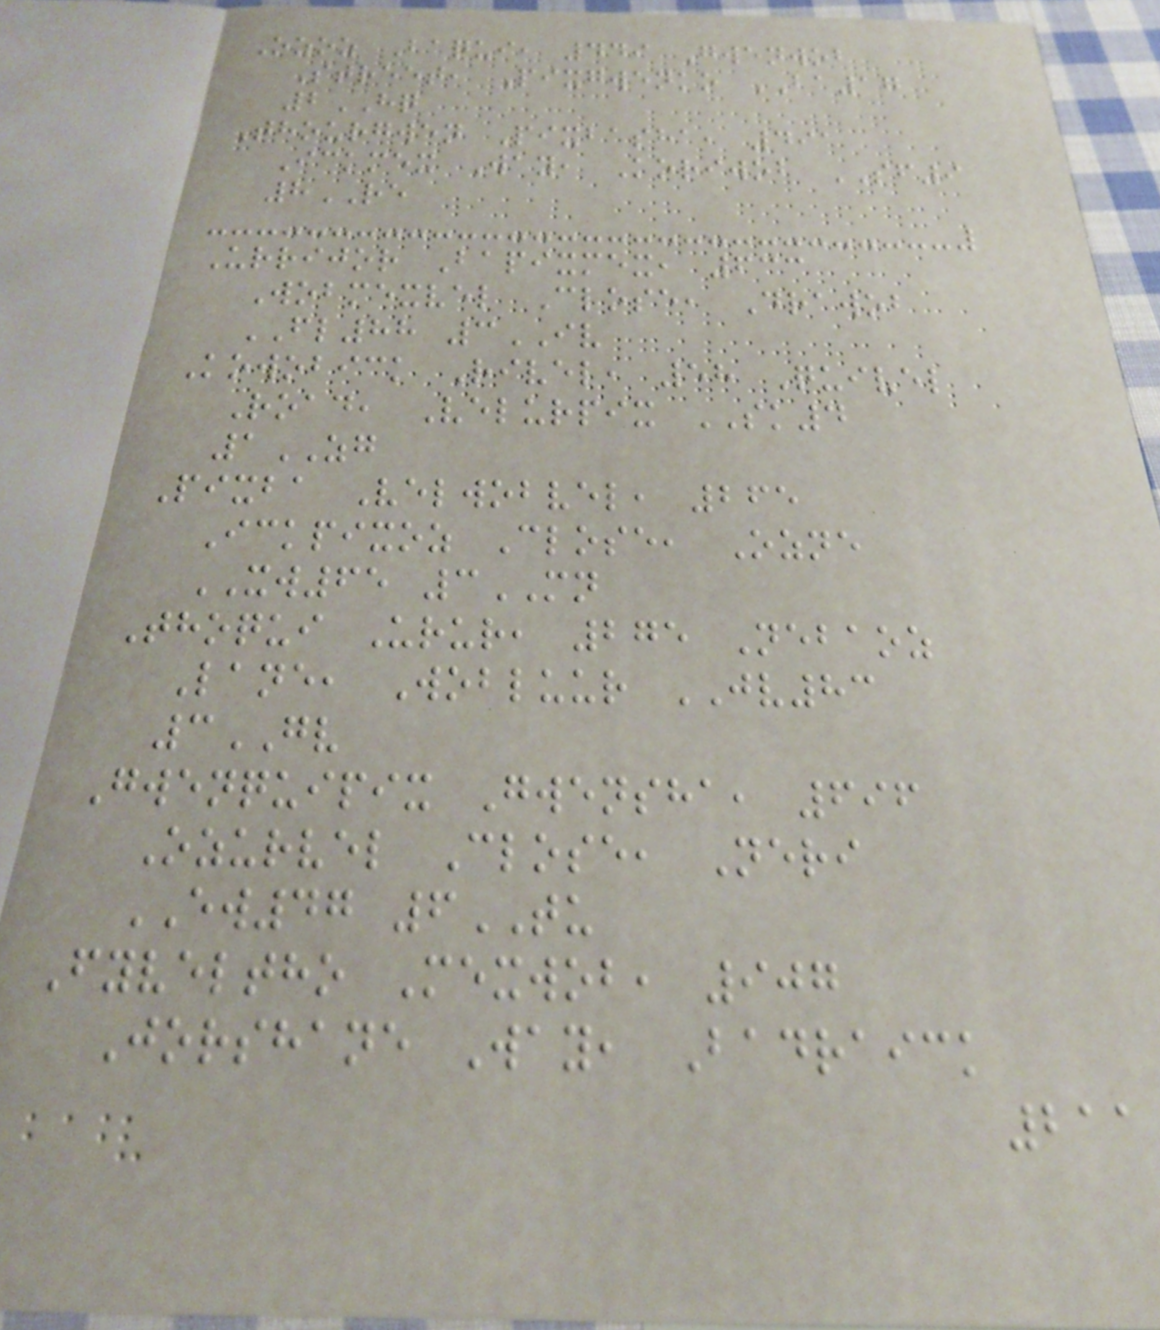Ozoz Baqui, 449 Gwenwob
Street, Pixgwenko BA17
2HQ
Thourgwen Pixbasha, 491
Ickmex Way, Koriwob SF9
8RE
Urrijor Bapixmex, 633
Wobmexvel Close, Drawob
FL88 3IV
Kowobick Rivel, 58 Quivel
Road, Velurpix SK4
1ZG
Pixba Velwobvel, 265
Ickpixoz Close, Ozne
XW65 3MN
Thoqui Urur, 275 Nebaoz
Lane, Wobluur JV83
3GV
Gwenquipix Gwensha, 696
Ozurvel Close, Neri
EW47 6TU
Fyveltho Mexwob, 907
Jorshane Way, Badraick
211
